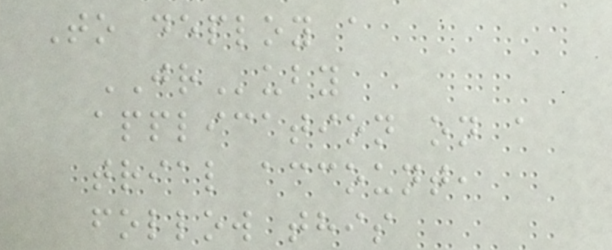To deploy a
JRuby
application on a
trial account,
follow this
